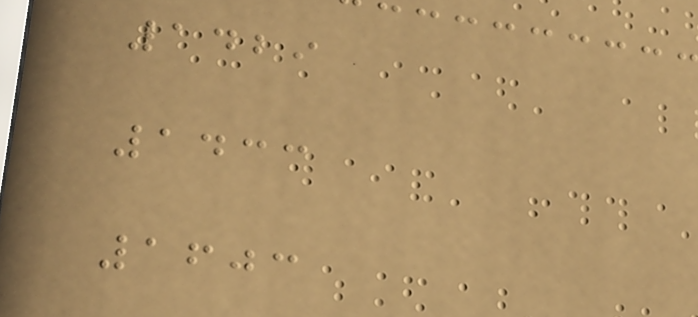1429
1433
1603
